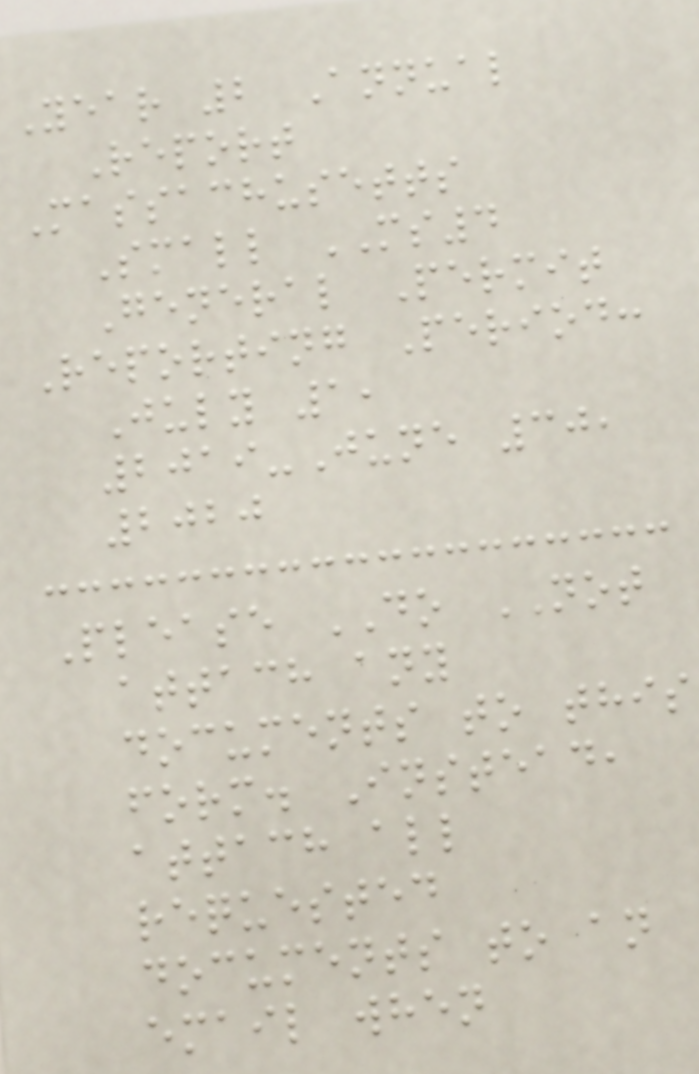Year 2 Annual
Report
Massachusetts
Small MS4
General Permit
Reporting Period:
July 1,
2019-June 30,
2020
Please DO NOT
attach any
documents to this
form. Instead,
attach all
requested
documents to an
email when
